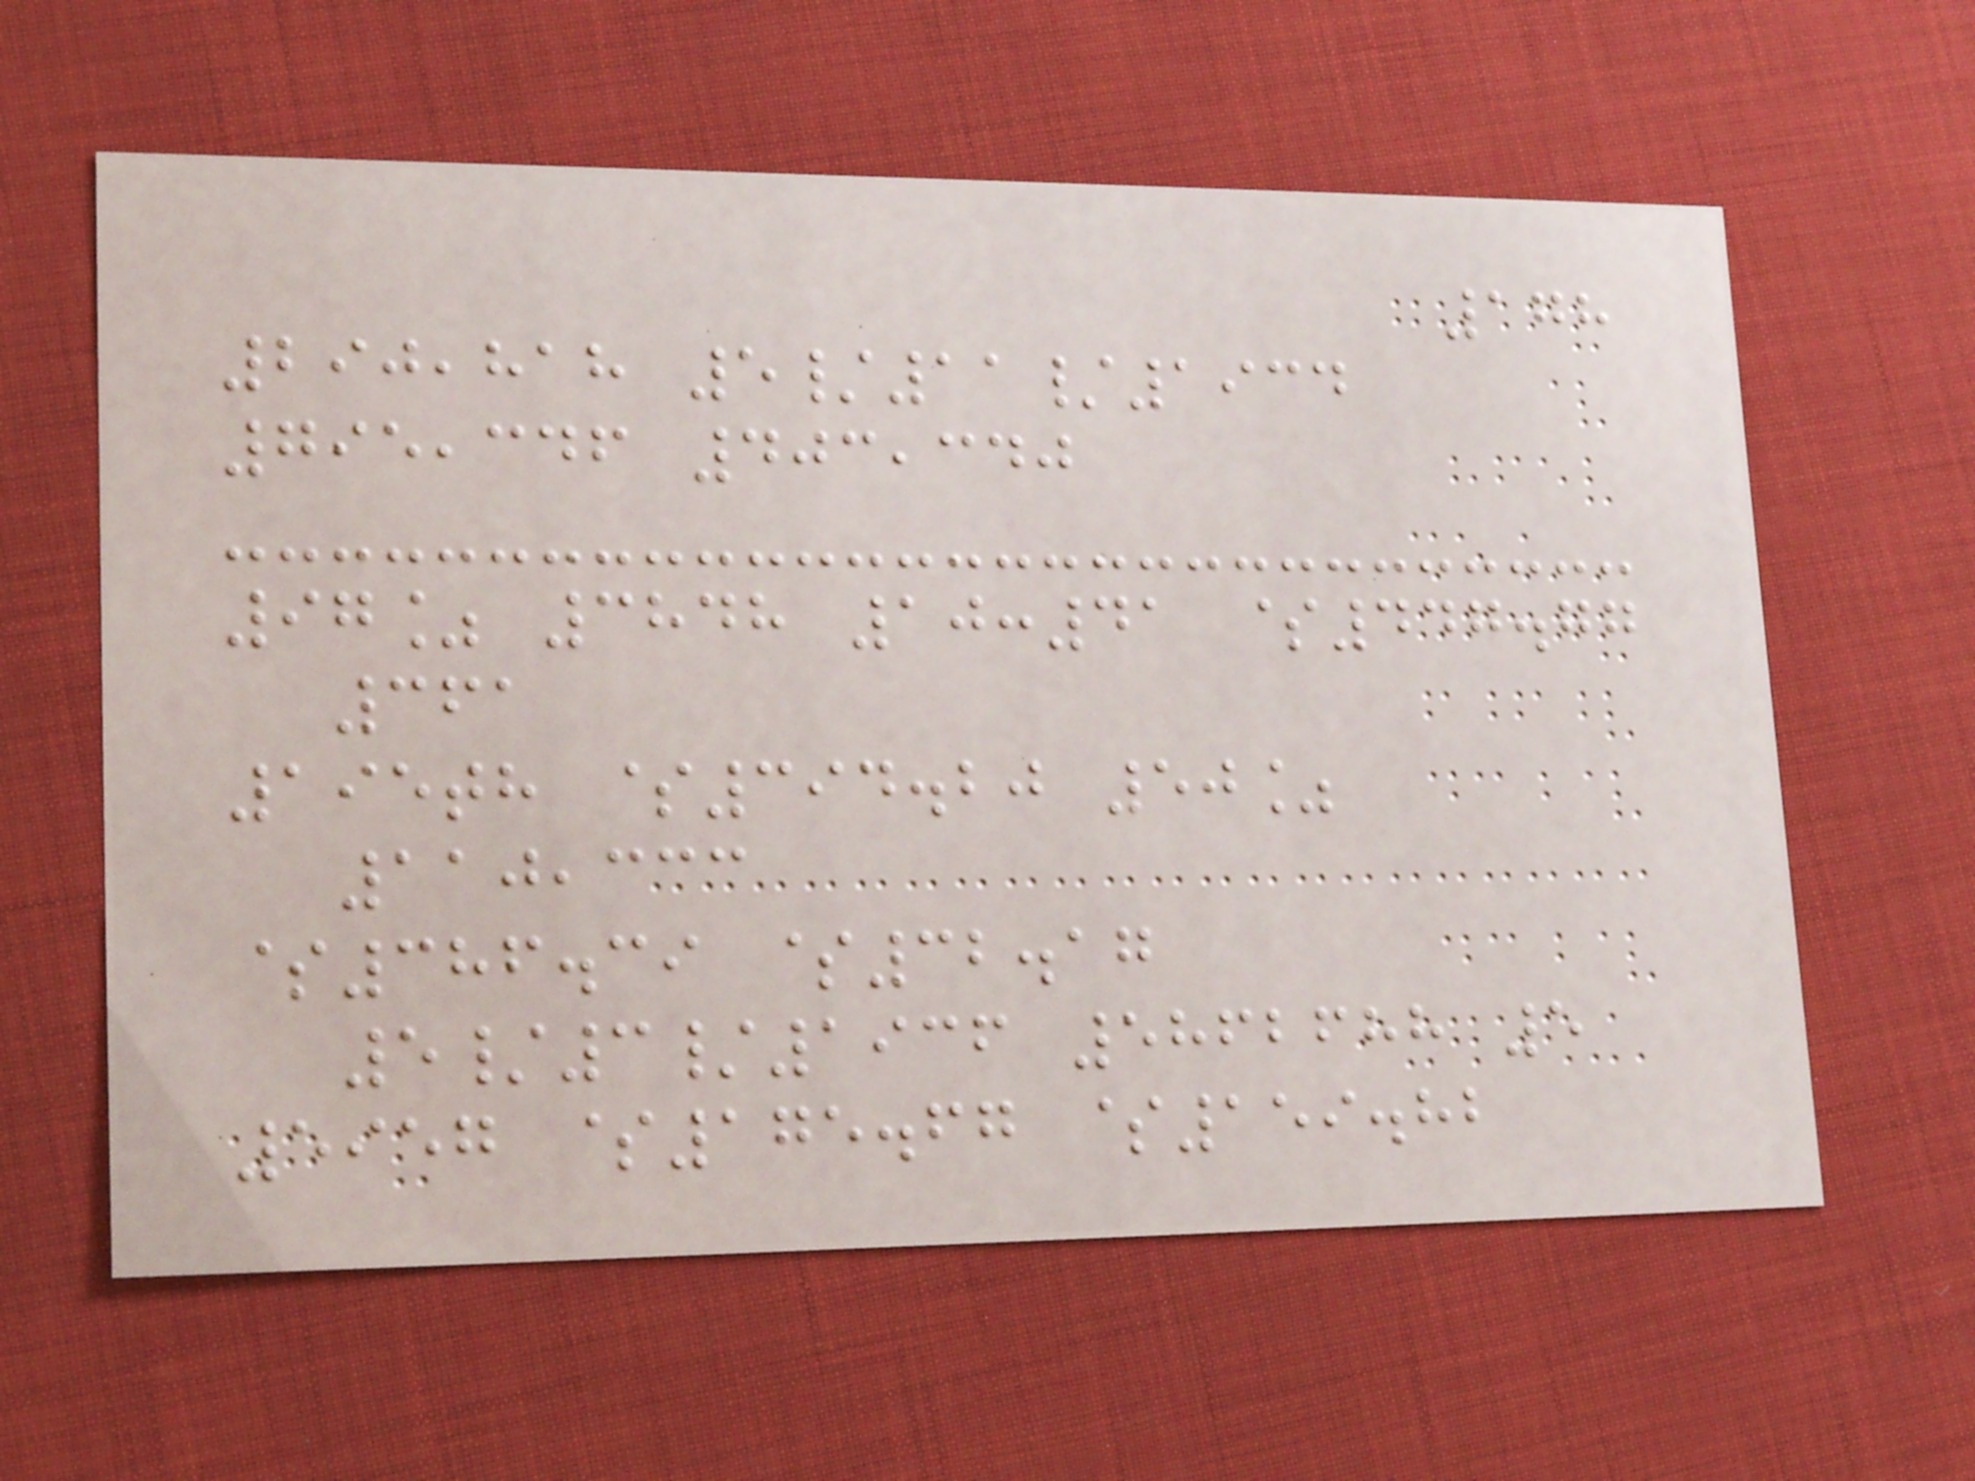178
290,818 5/11/1934
795,346 403,340
97% 3848 10:41 $447.77
361
195th $394.20 50%
110,333
$386.39 $32.17
5/3/1936 5862688 5
5957 $175.67 $159.82
